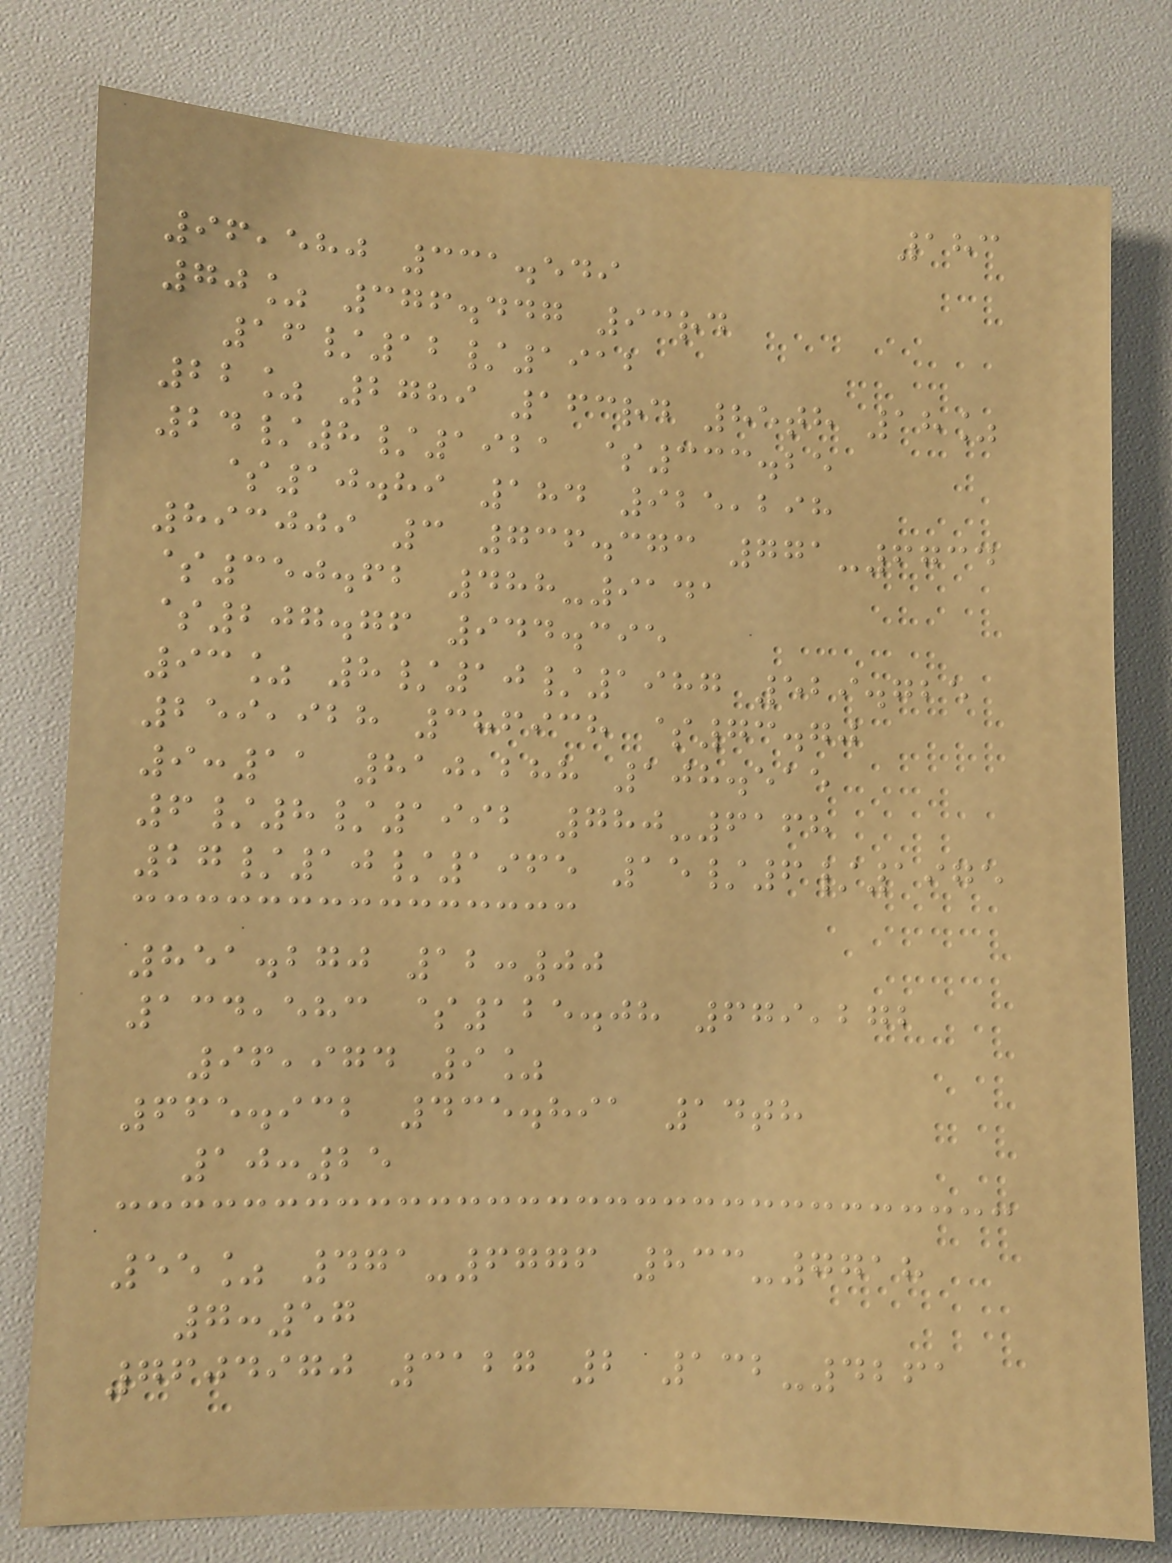183
96,580 331.549
70% 376.447 93rd
16/12/1912
22% 2789 163rd 85th 18%
24/8/1921 $333.25
$10.89 184 925,298
893009 3 736.373 771-6734
$350.62 488-9141
$207.76 944.395
93% 8/10/1987 529.725
259,928 386938 $73.70
9:11 810,288 108.515
6/8/1992 780-6168
27/10/1965 15/6/1975
851.270 12:00
134,583 $125.08 679,272
96,974 9%
665.932 435.891 14th
10:25
55% 471-6776 833-7718
7:57
7604970 3127 2 132-4261
